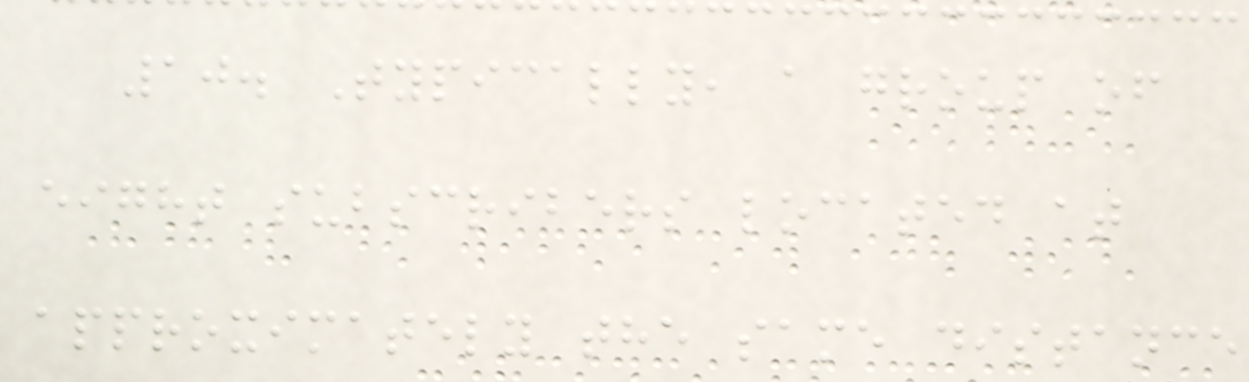10. Typically, a group of
eight subscribers located at
approximately the same distance
